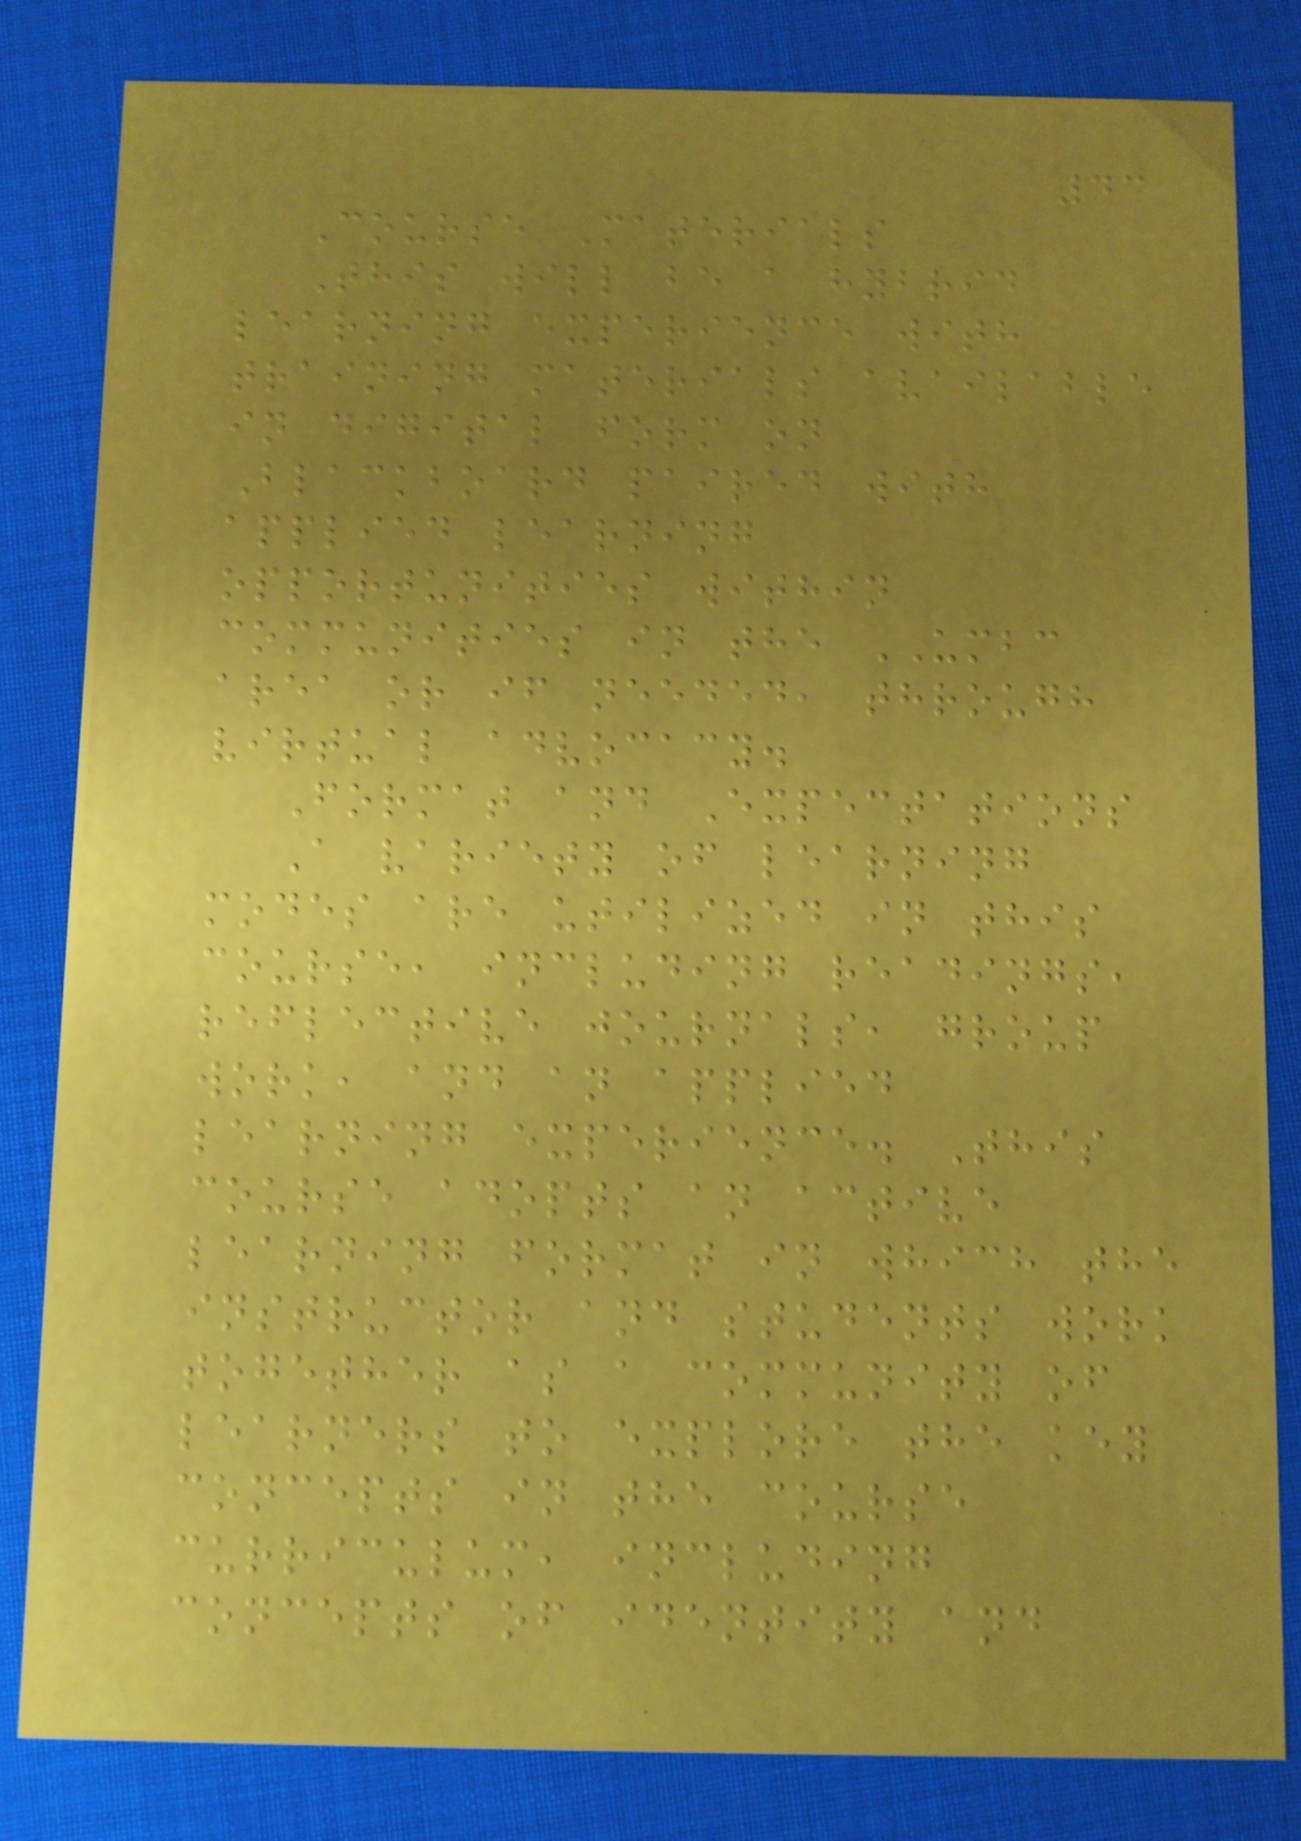43
Course Materials
This will be a hybrid
learning experience with
training materials available
in digital form on
Blackboard paired with
applied learning
opportunities within
communities in the UMBC
area or if needed, through
virtual advocacy.
Format and Expectations
A variety of learning
modes are utilized in this
course, including readings,
reflective journals, group
work, and an applied
learning experience. This
course adopts an active
learning format in which the
instructor and students work
together as a community of
learners to explore the key
concepts in the course
curriculum, including
concepts of identity and
